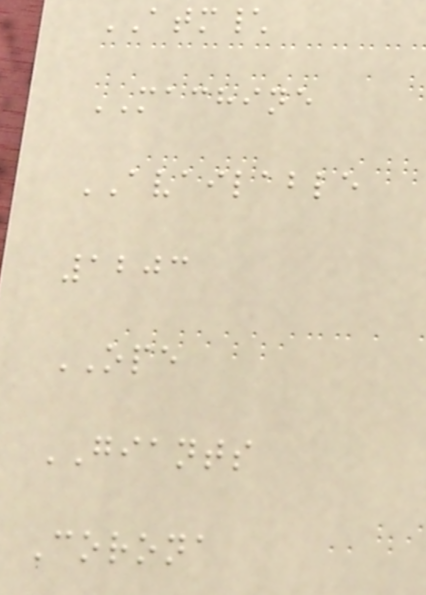ATM\
MACHINE
AVAILABLE
1203
OPE
GIANTS
Corona
